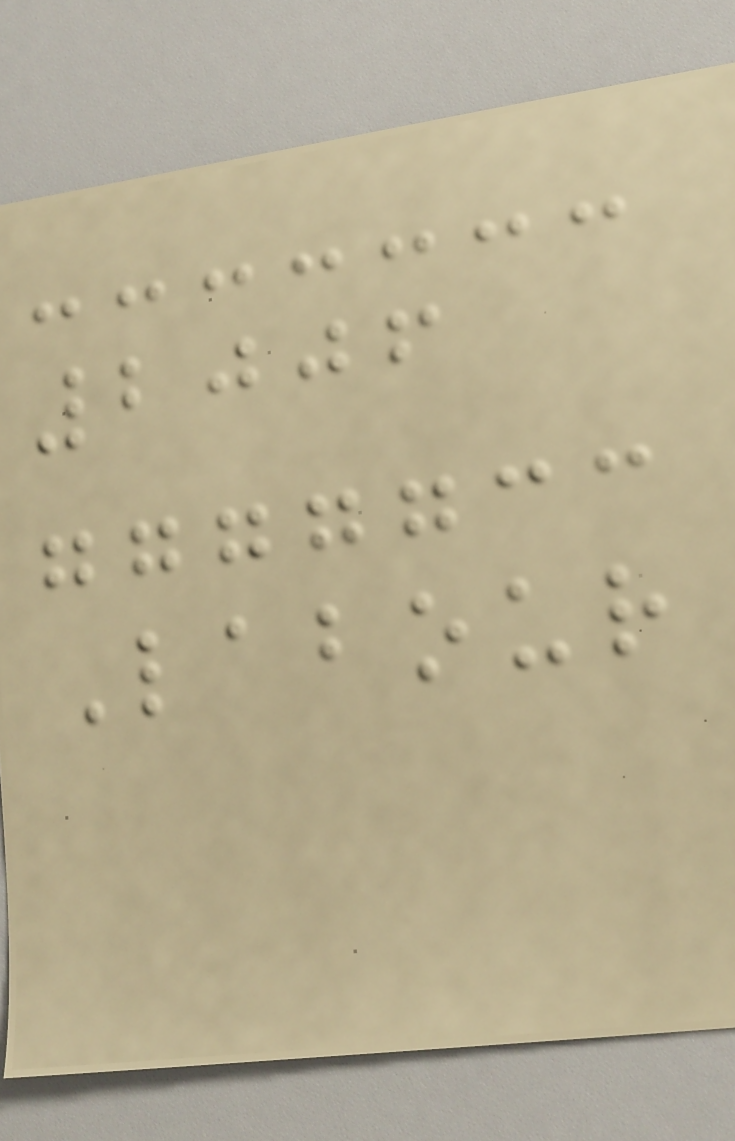2006
Labour
